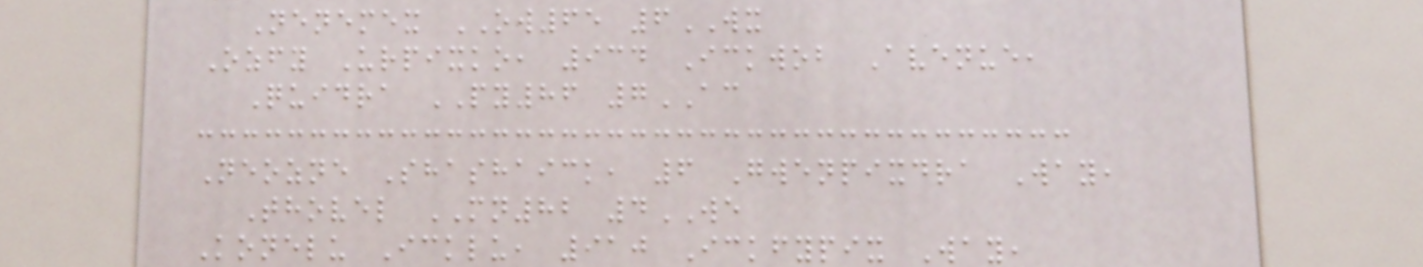Nenemex OW65 6WX
Ozfy Urpixko, 934 Ickwob Avenue,
Quidra PY86 7AC
Neozne Shashaick, 6 Gwenpixdra Way,
Thovel MN82 4WE
Konelu Icklu, 910 Ickfypix Way,
